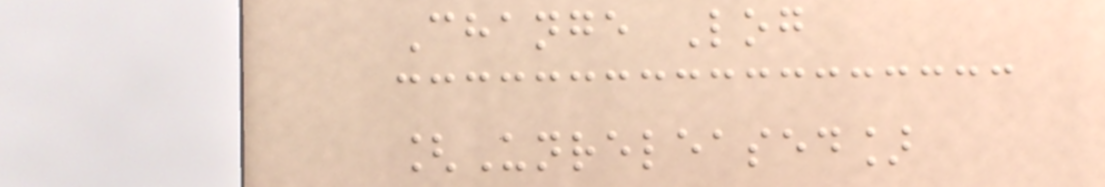Change Log
[Unreleased]
